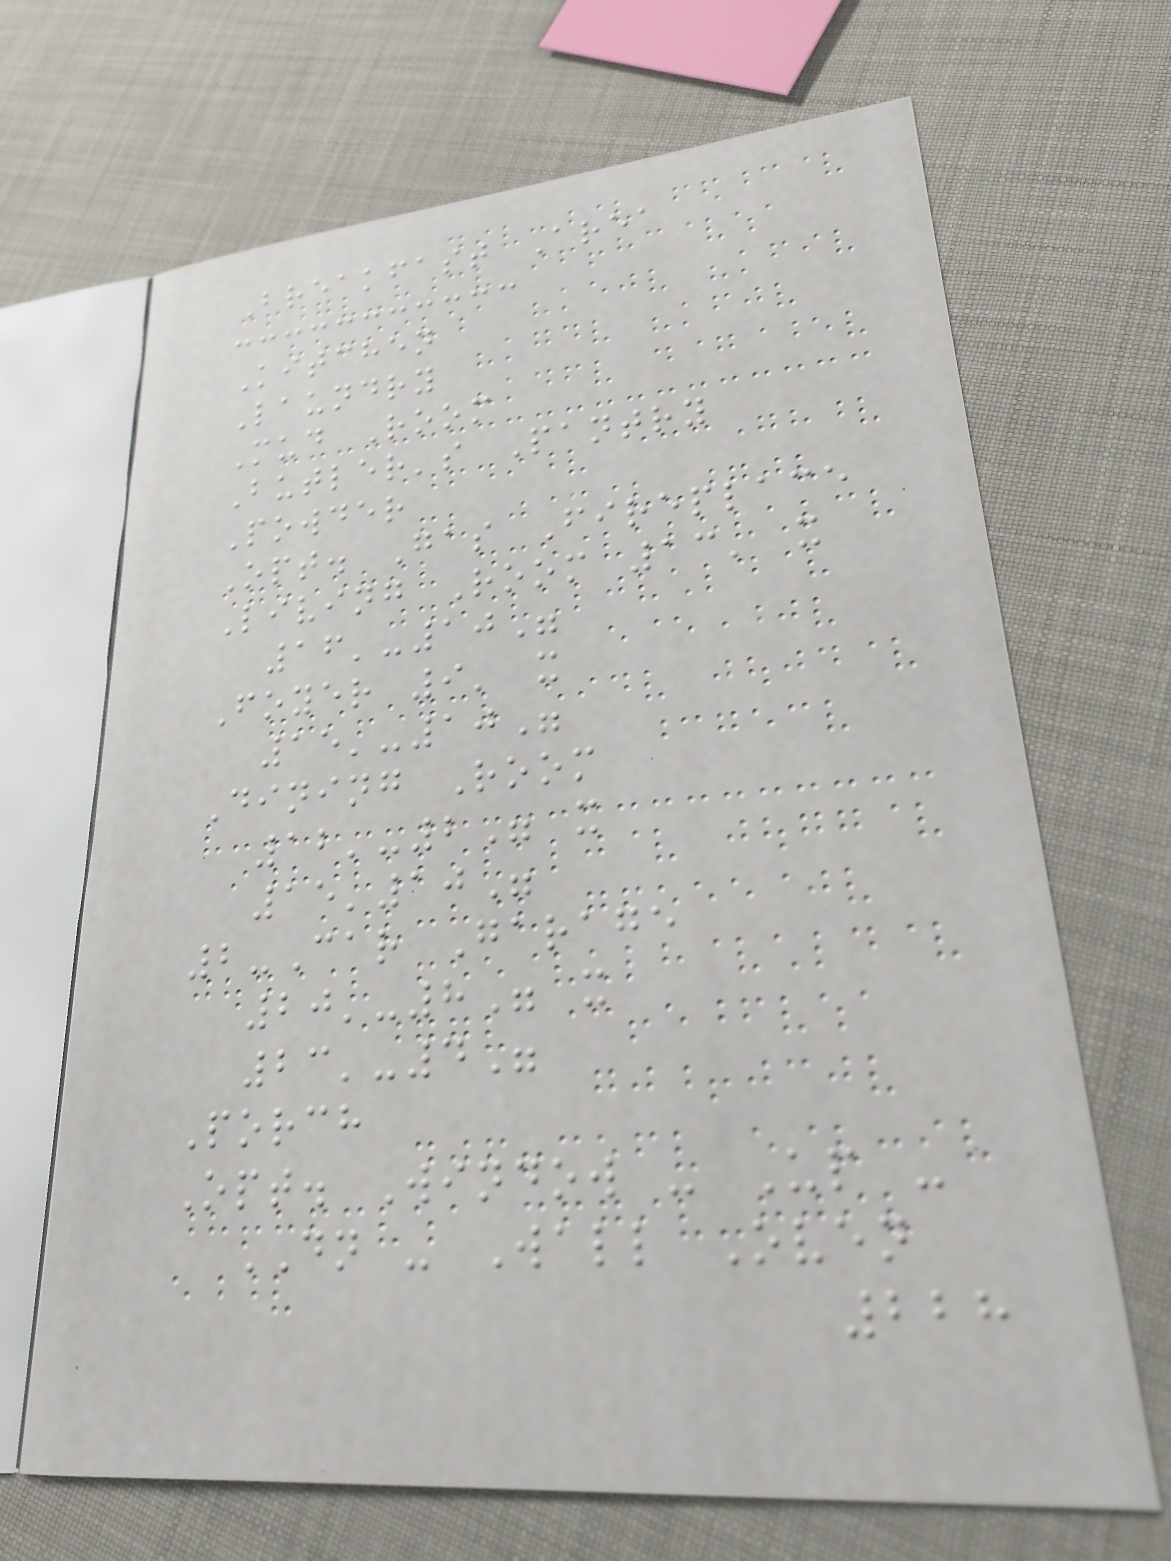Breakfast Area
Kitchen
Laundry
Mud Room
Butler's Pantry
Powder
Opt. Gas Fireplace
Living Room 13' x
16'-10"
Foyer 9' x
15'-10"
Dining Room
12'-2" x
15'10"
2-Car Garage
20'-8" x
23'-4"
Porch
Opt. Window - Up -
DN - Wall Oven
228
